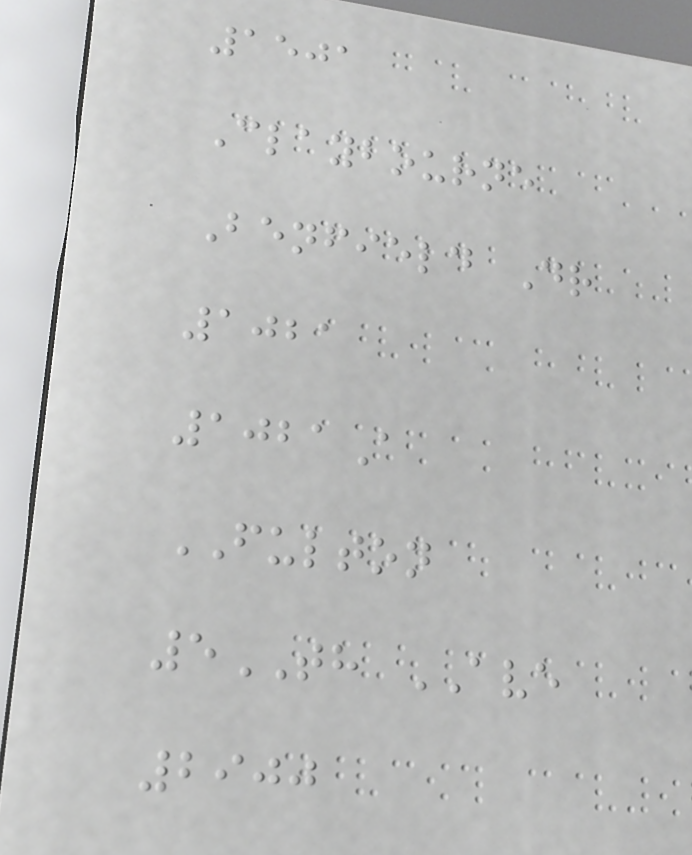1501
Claybourne
Benfield Dr
1021
1021A
FULTON
5TH AVE
2900
